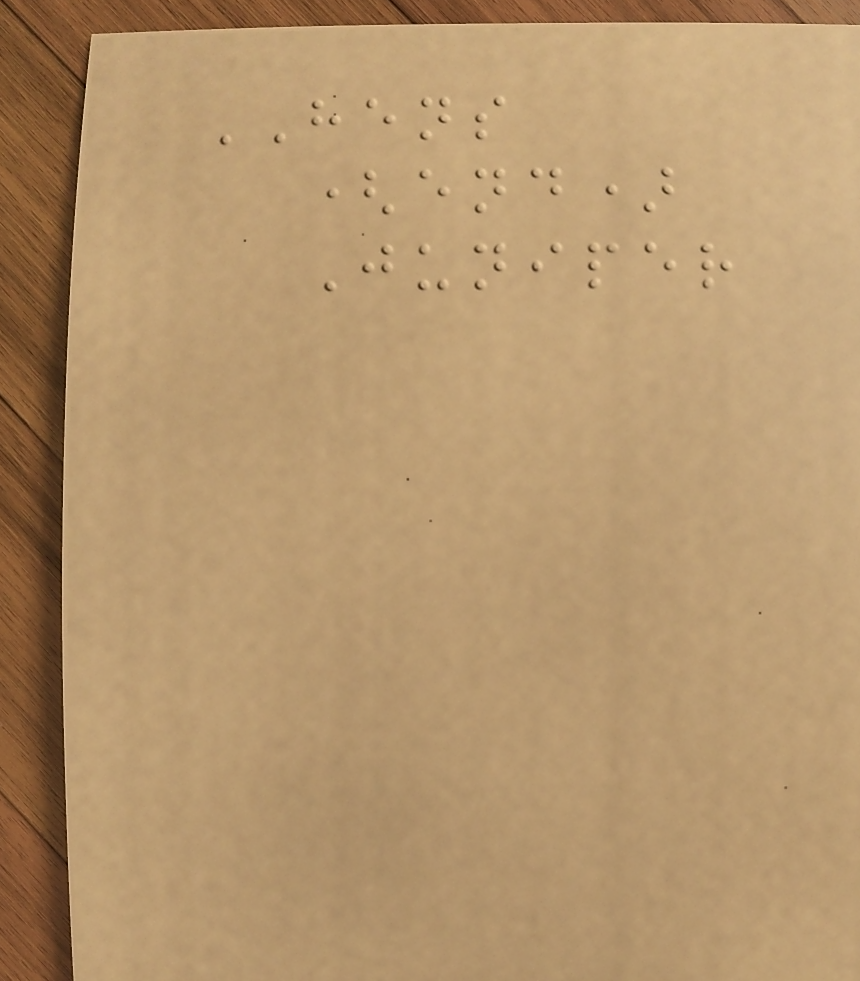HENS
(end)
Juniper
